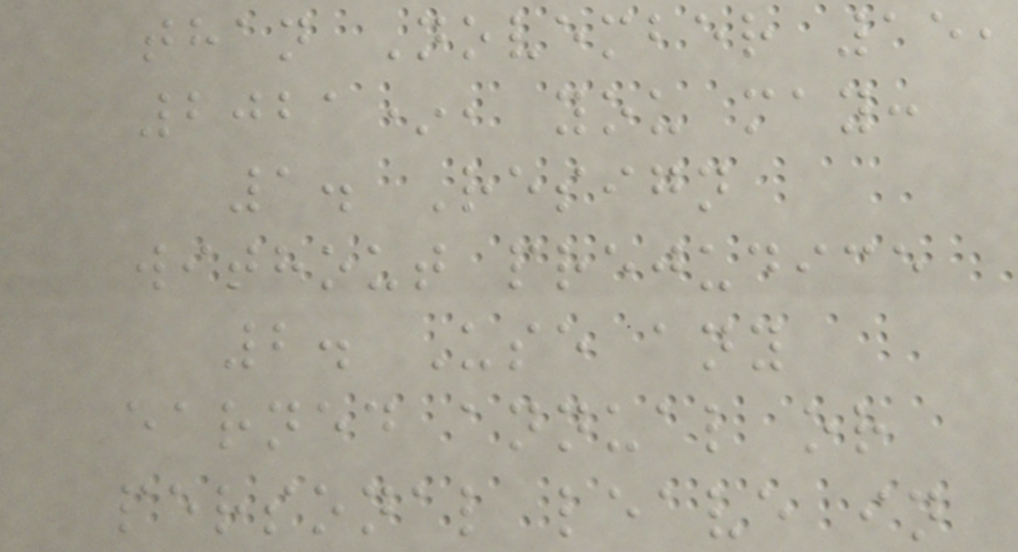than November 15,
2021*, you may:
1. Resign
without prejudice
2. Use any
earned annual or
personal leave in
